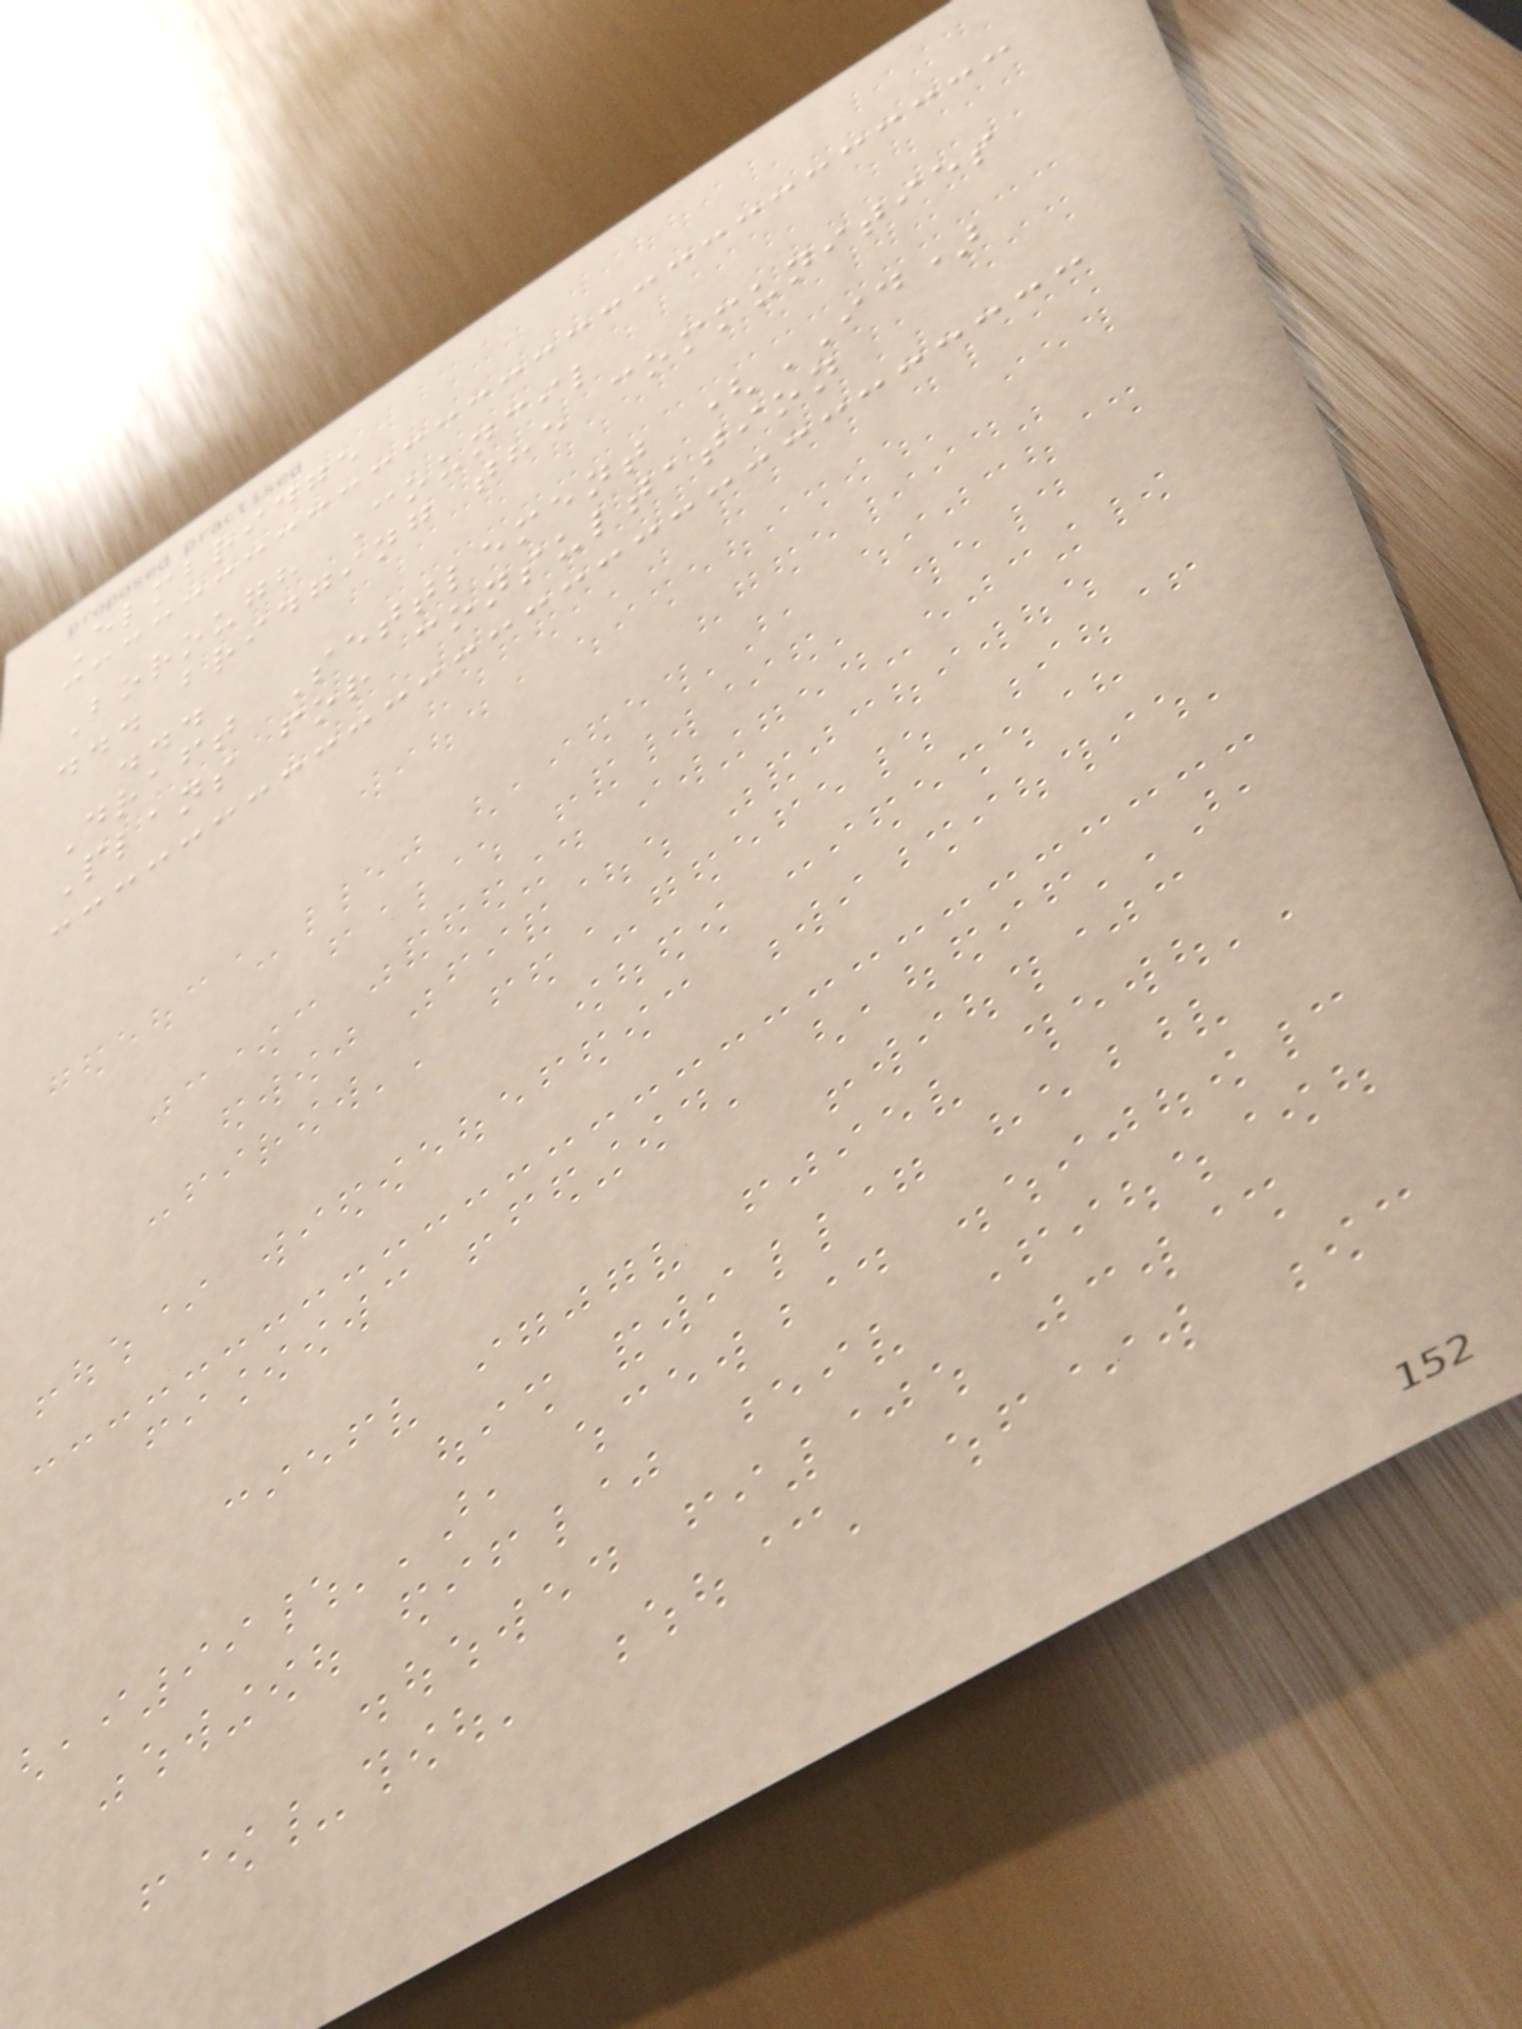Elmbridge
Borough Council
... bridging the communities
...
Draft Settlement (ID)
Plans for consultation
